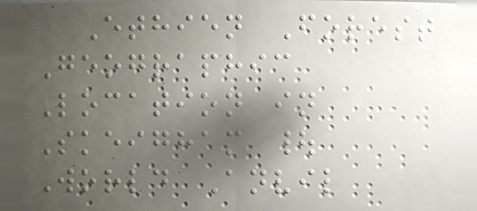Ethien Forest
Geographic
Location in
Skeigham |
World Anvil
